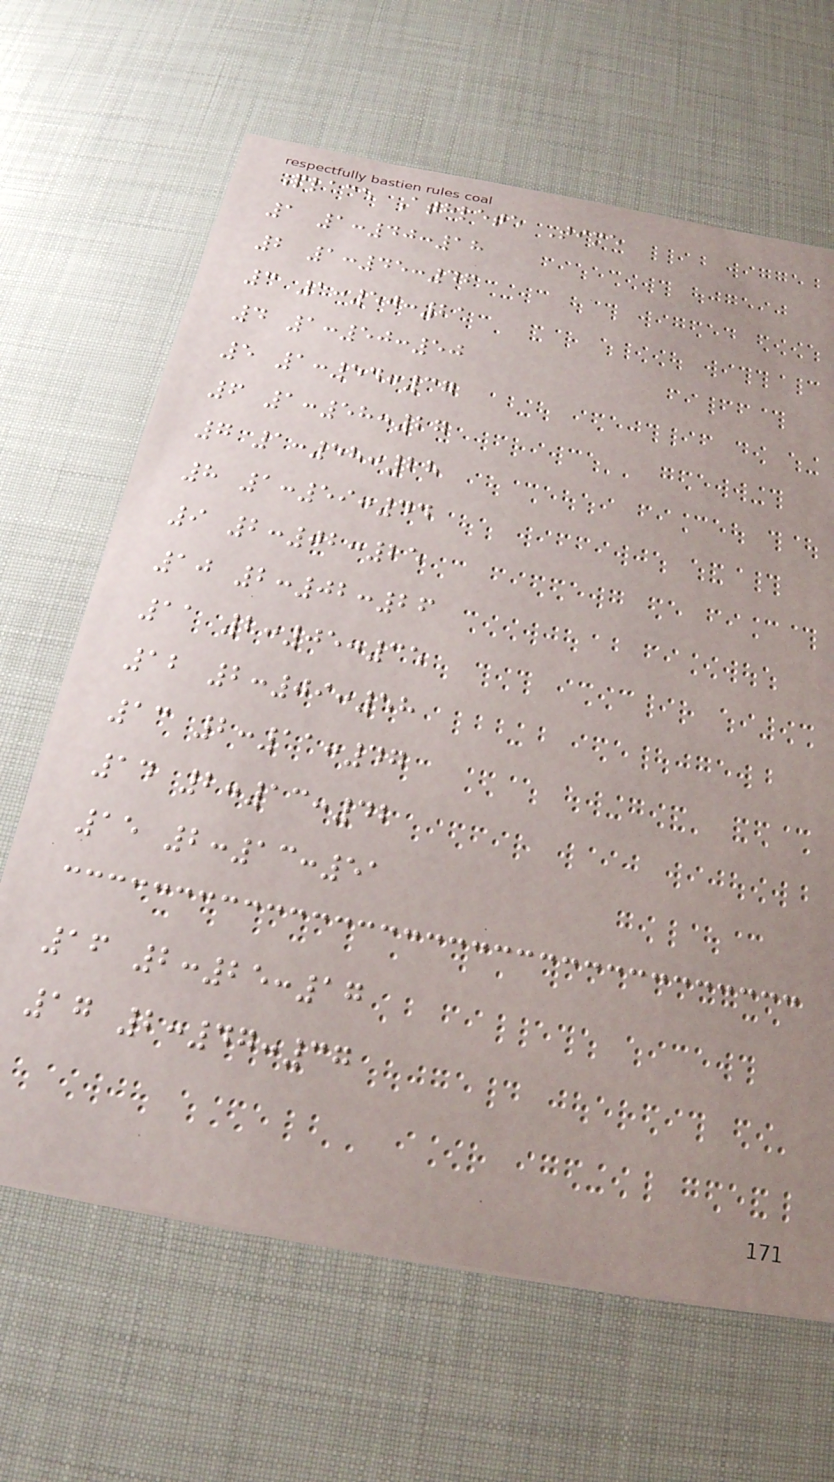Place Athlete Time
1 1:40:18
2 1:45:46
3 1:50:21
4 1:50:50
5 1:54:37
6 1:58:27
7 1:58:28
8 1:59:44
9 2:02:25
10 2:02:26
11 2:05:35
12 2:09:58
13 2:11:47
14 2:13:42
15 2:13:51
16 2:25:17
17 2:47:37
